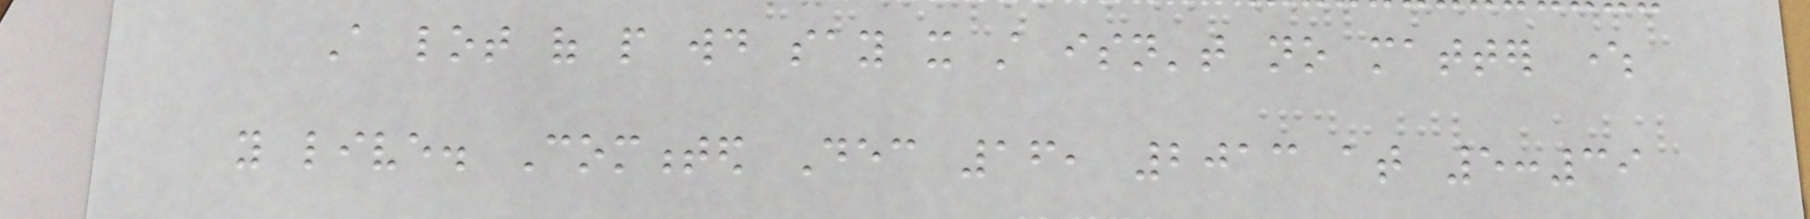A lot of people would say it still isn't no matter where
you live. Commented Dec 16, 2013 at 5:39
